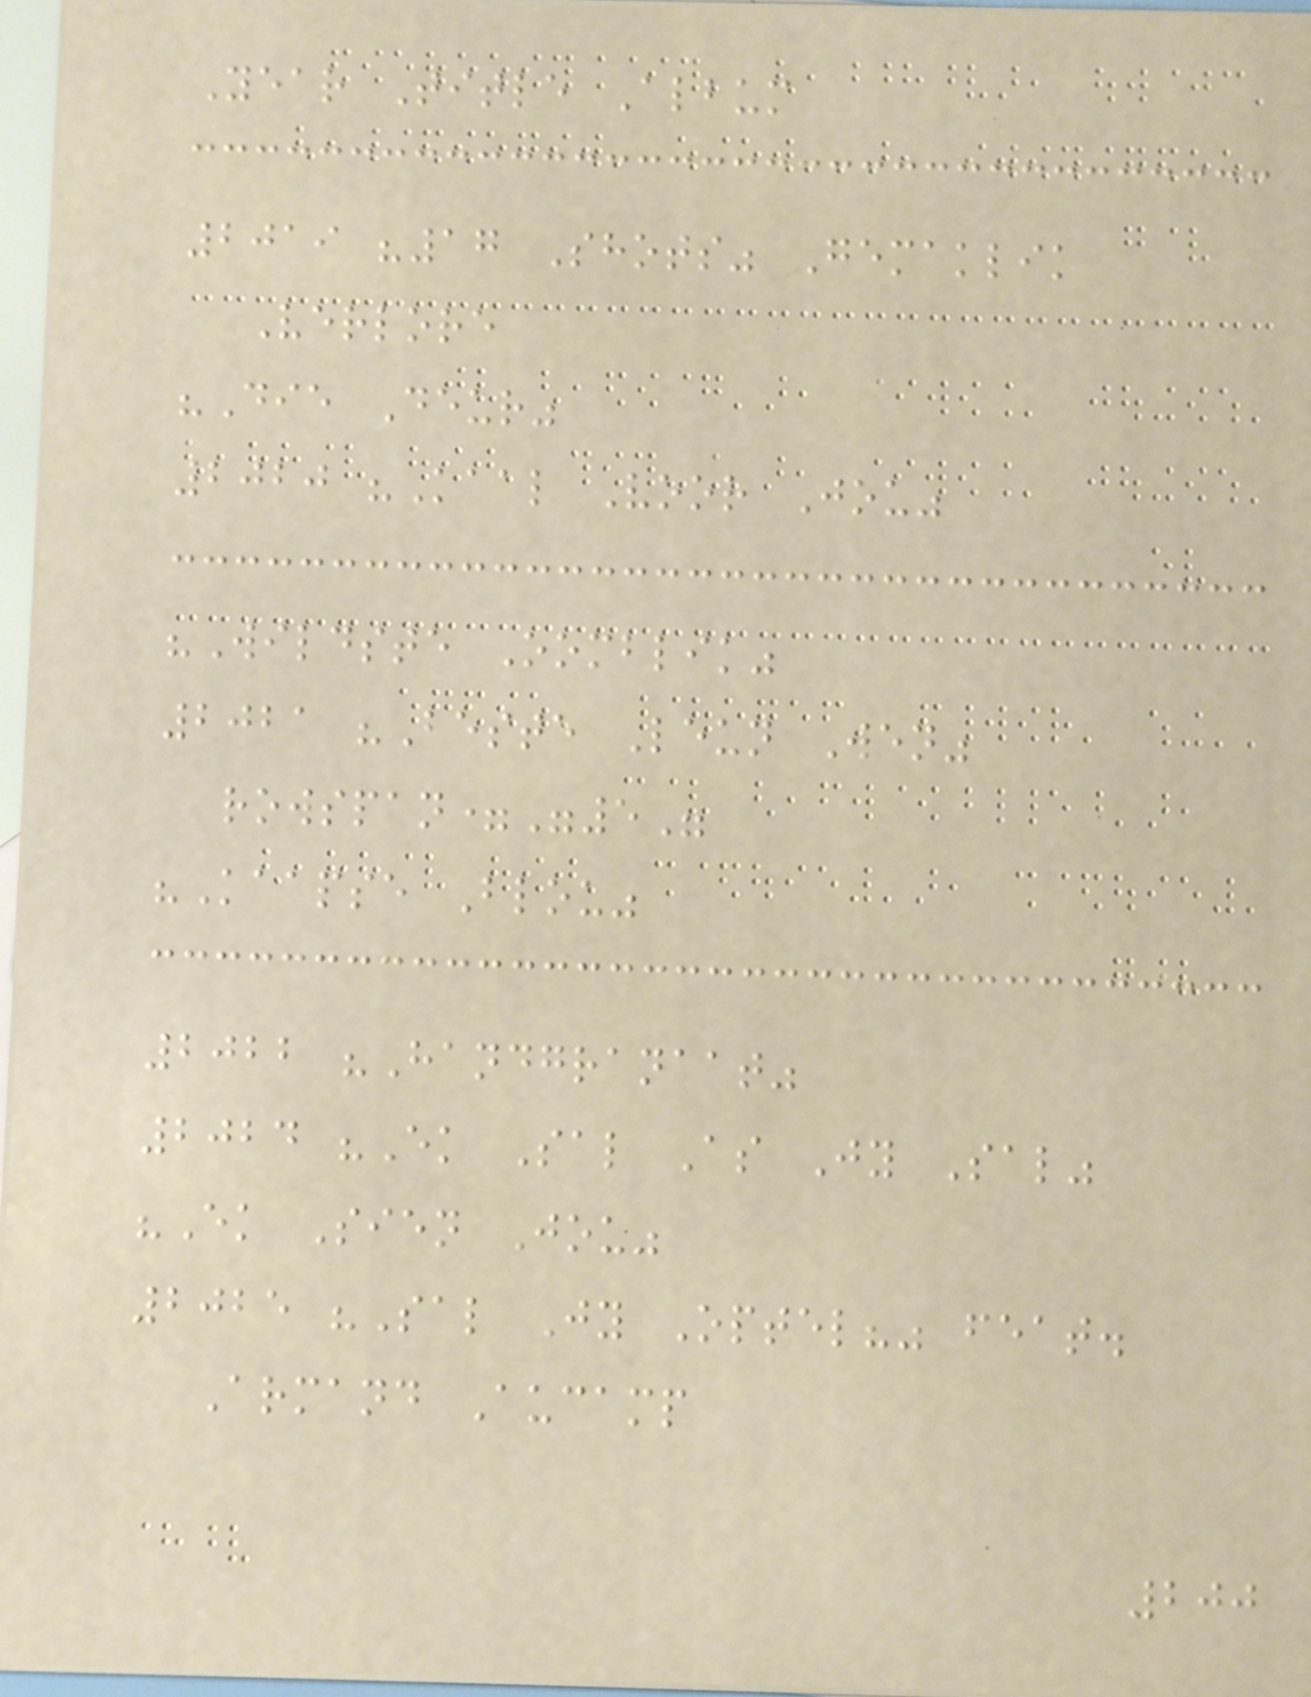Year Title Album
2019 "17 Shots" Gemaklik
Verlore
"Die Deur"
2020 "Kaal Voor Jou"
"Wildste Oomblik"
2021 "Beste Leun Wen"
rowspan="5"
"Kaapse Blou"
2022 "Handgranaat"
2024 "Ek Sal As Jy Sal"
"Ek Sien Jou"
2025 "Sal Jy Optel?" feat.
Armand Aucamp
200
